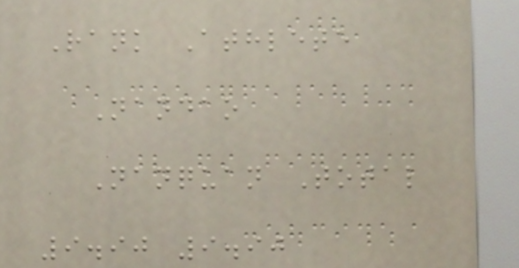Rank Athlete
Nandao
Nanquan Total
9.90 9.90
